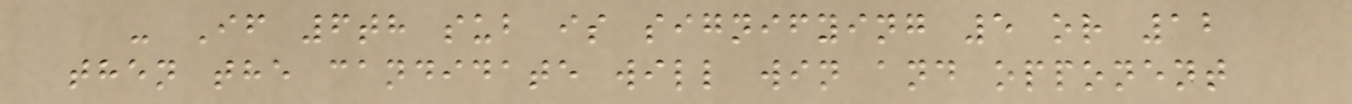- If 6th sub is signifying 5 or 12
then the candidate will win and opponent
